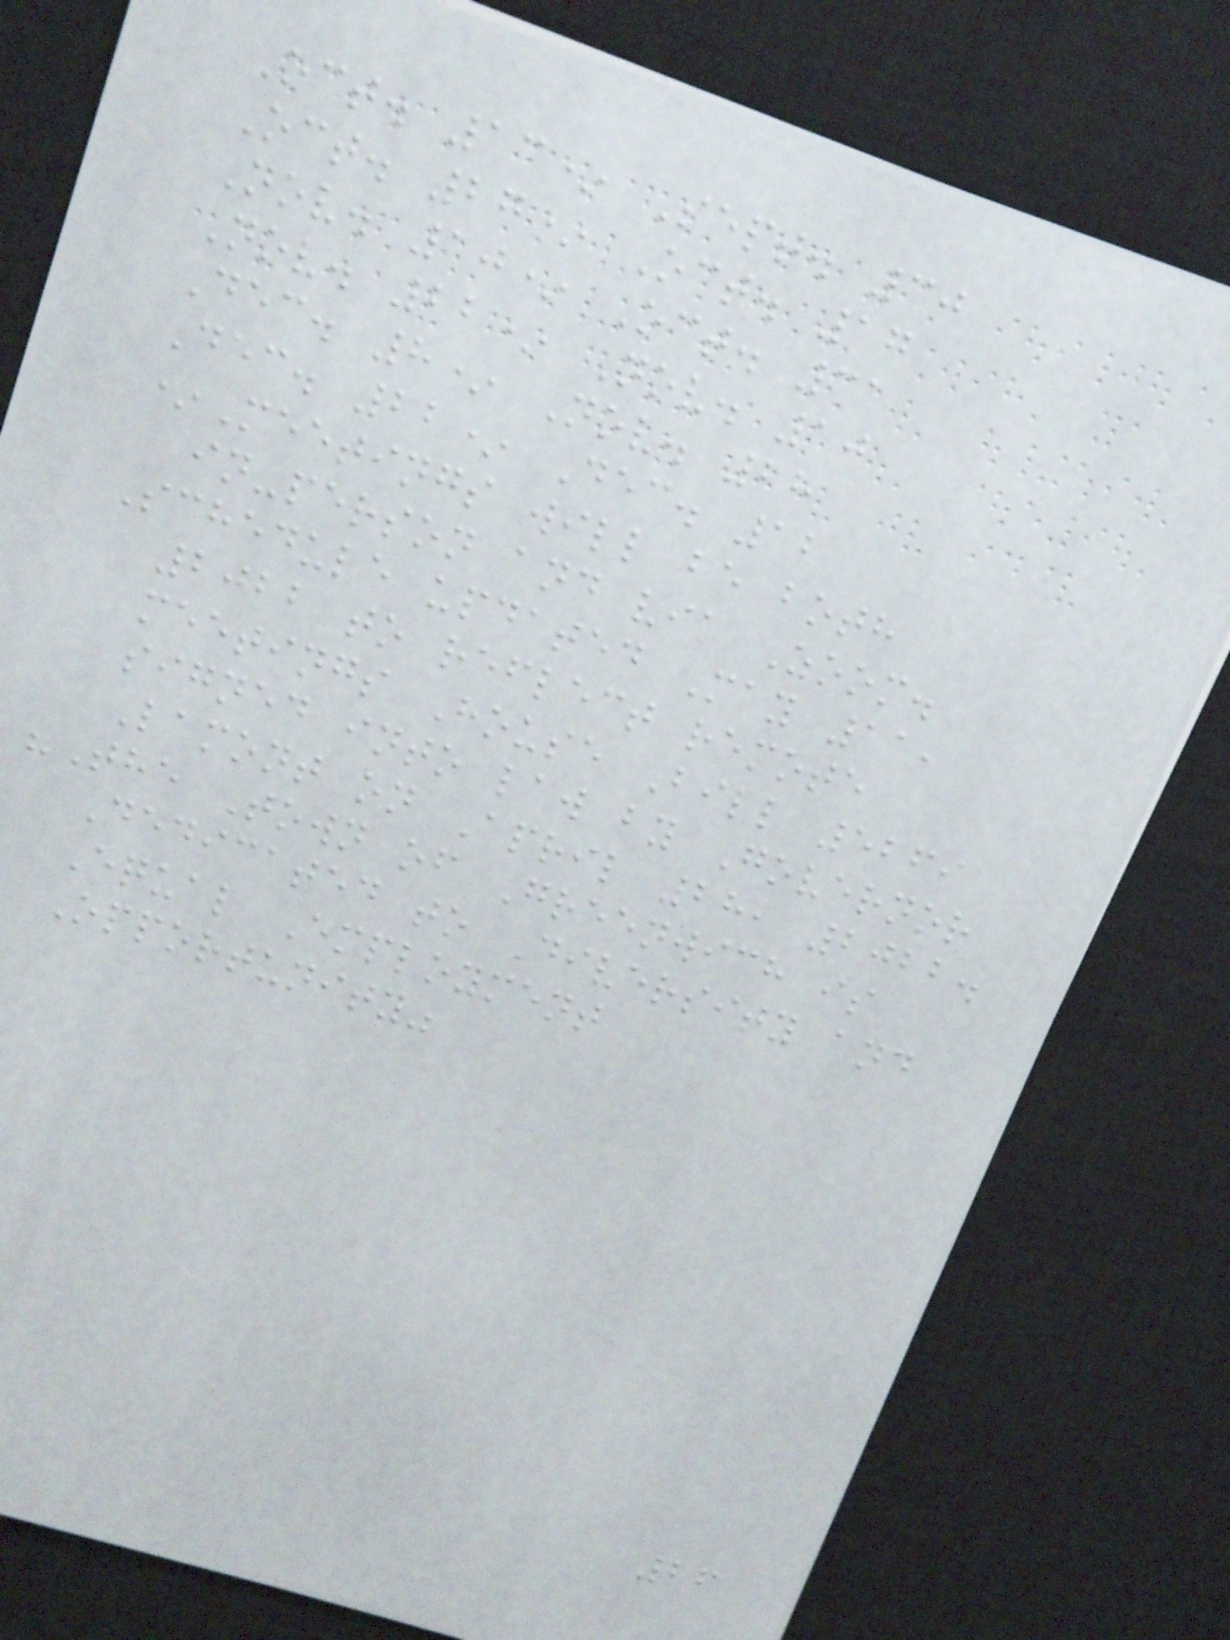Oct. 13* Sept. 30
Oct. 27* Oct. 17
Nov. 10* Oct. 31
Nov. 22* Nov. 10
Dec. 8* Nov. 28
Dec. 22* Dec. 12
*Meetings will be both
in-person and via Zoom.
Schedule updated May 11,
2022 to reflect remote
meetings House Bill 5269
signed into law by Governor
Lamont on April 28, 2022.
"The Town of Greenwich is
Dedicated to Diversity and
Equal Employment
Opportunity"
26
